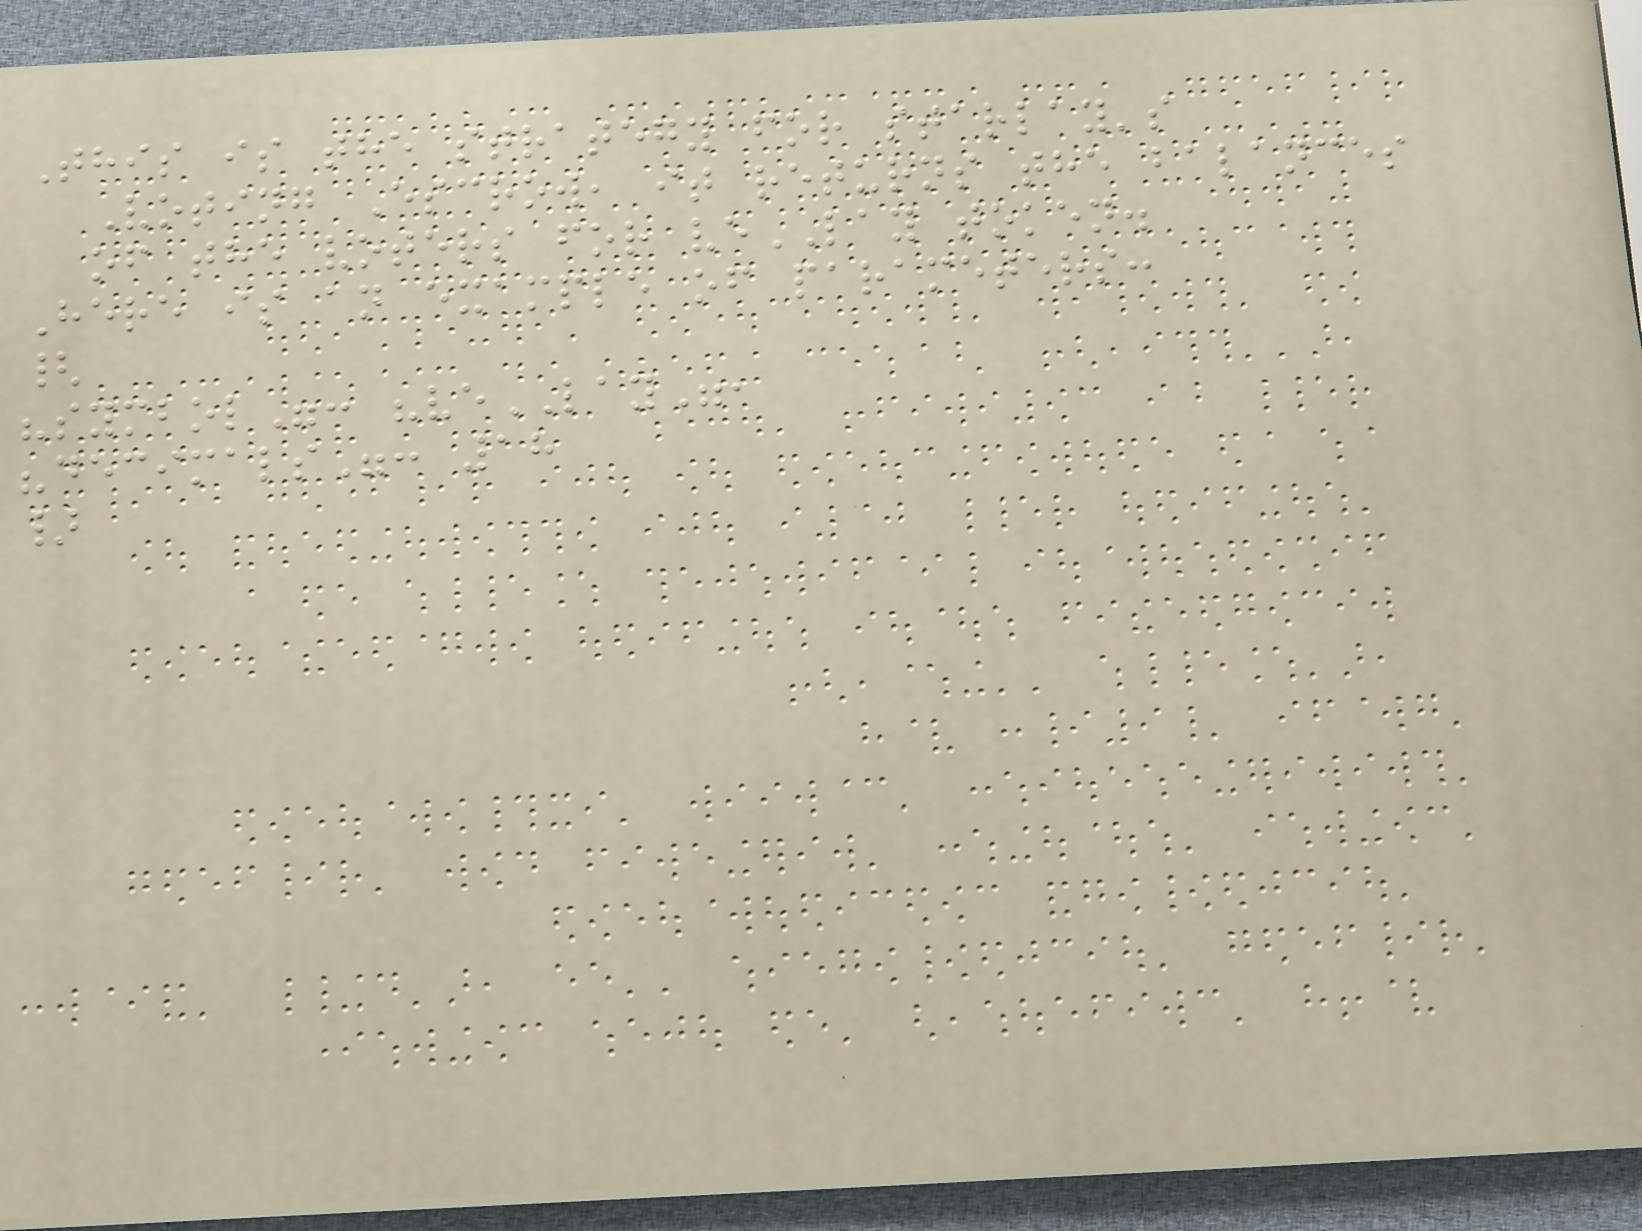This is the strategy for starlay's
Voting Escrow, it returns the balances
of the voters for veLAY token.
Here is an example of parameters:
{
"symbol": "veLAY",
"decimals": 18
}
